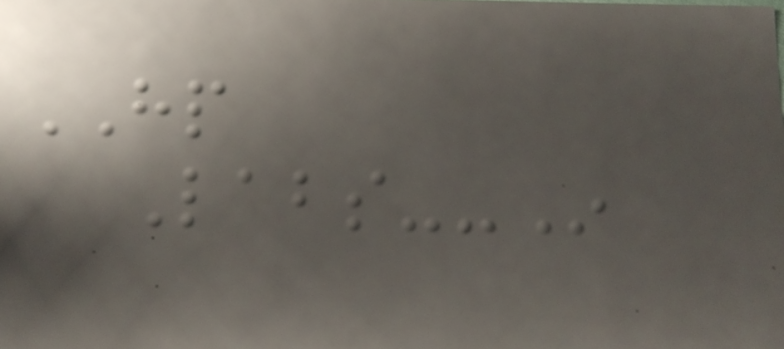HP
Labs--In
